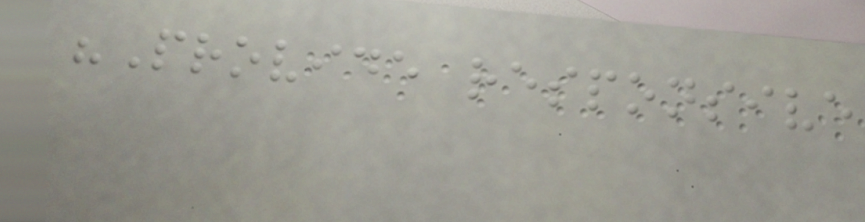"Provide responsive
